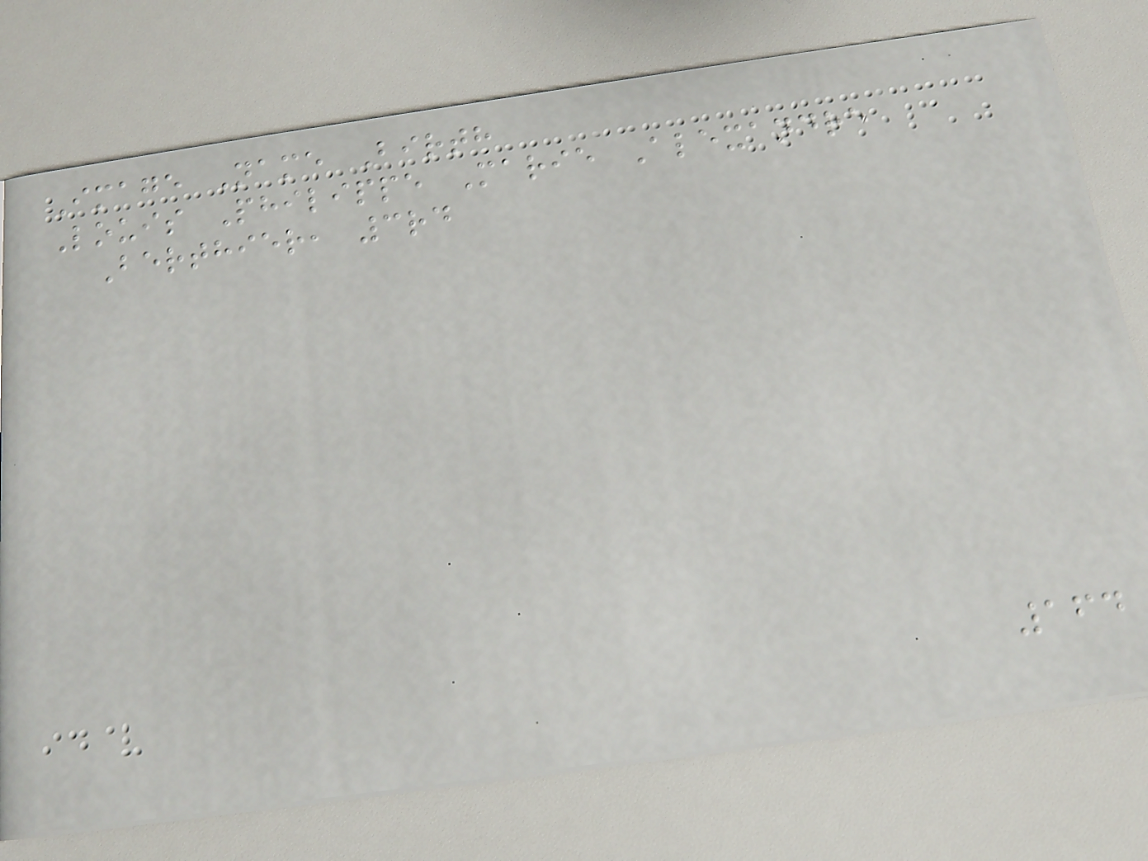Image Name Birth
Louis Philippe Marie Alexandre
Berthier, 3rd
164
